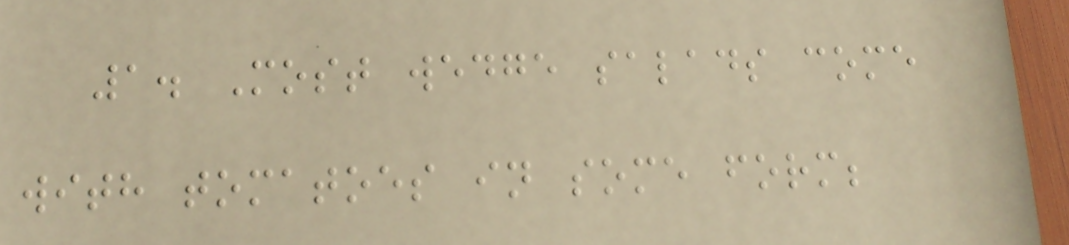1. Most wedge salads come
with tomatoes in some form;
